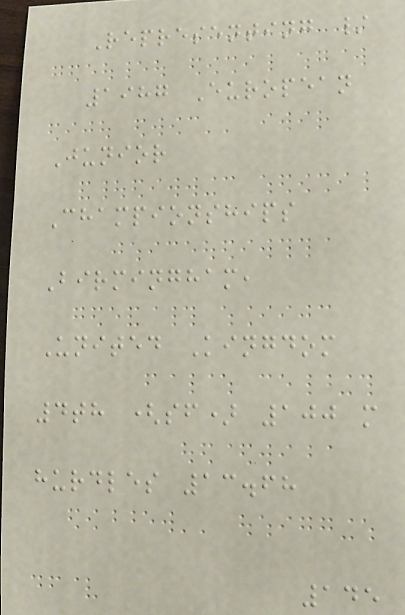Representing /
1987 European
Junior
Championships
Birmingham,
United Kingdom
4th (sf) 100 m
hurdles 13.68
145
